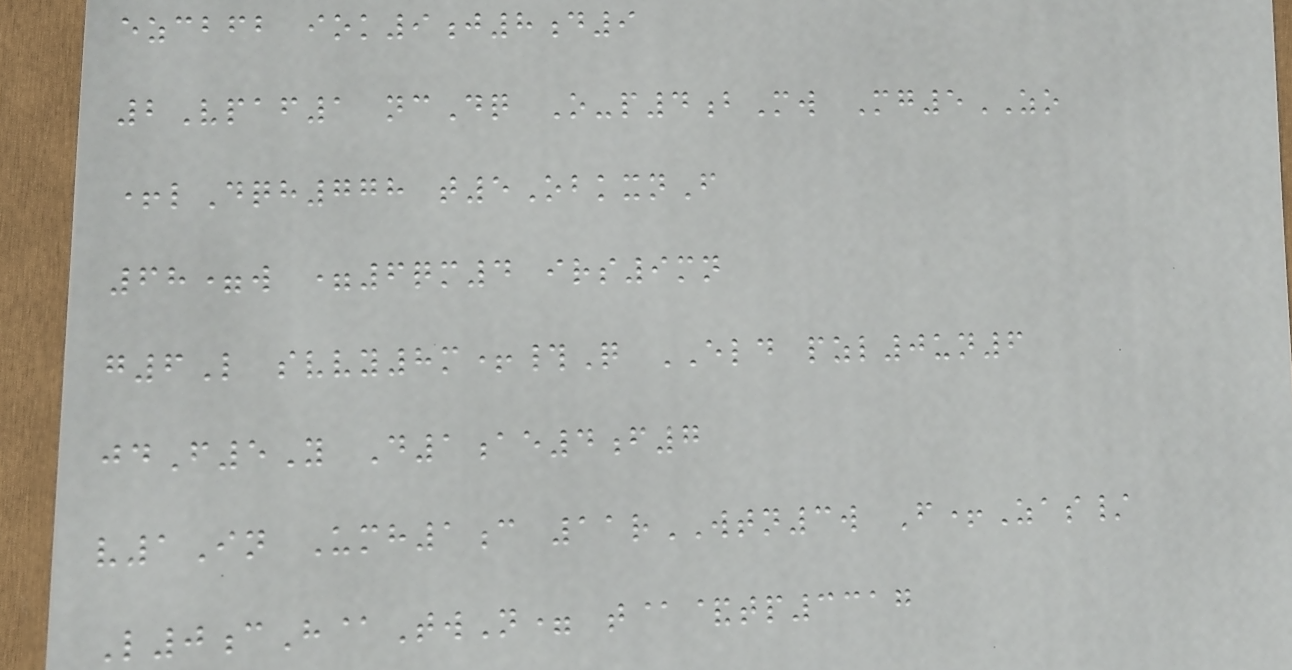ezcbfb iok9j8d9
2Vpaf1 ncDq O-p4bMw Mg5ZO
+lDqh778 t5ObkxnF
68=w =6qm4 irs9mn
g6L svvy8m+#Q ELD pzl0un6
jdF5Y D1ae4f7
v1In Umh1c 11rWTN3w F+Zas/
L0cH@TwN= t@&tp3317
